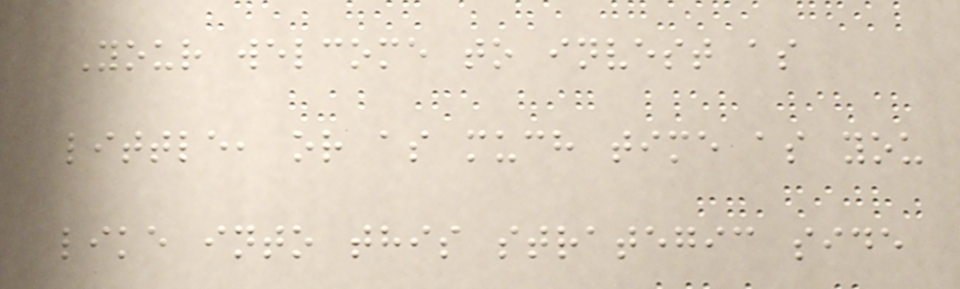Your welcome to invest as
little, or as much time as you
like into this strategic side
